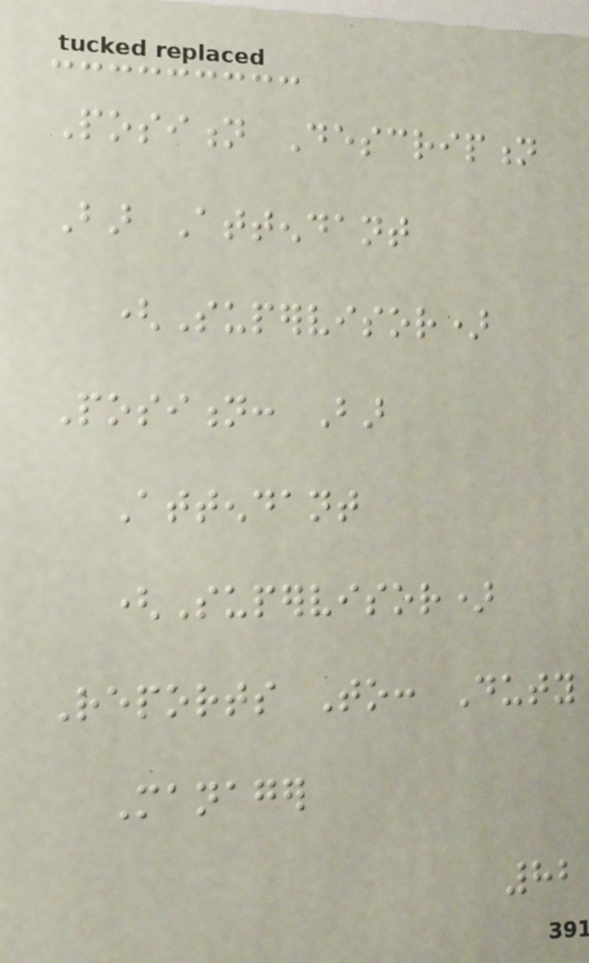Position Description
Bar Attendant
(Supervisor)
Position: Bar
Attendant
(Supervisor)
Reports To: Duty
Manager
82
